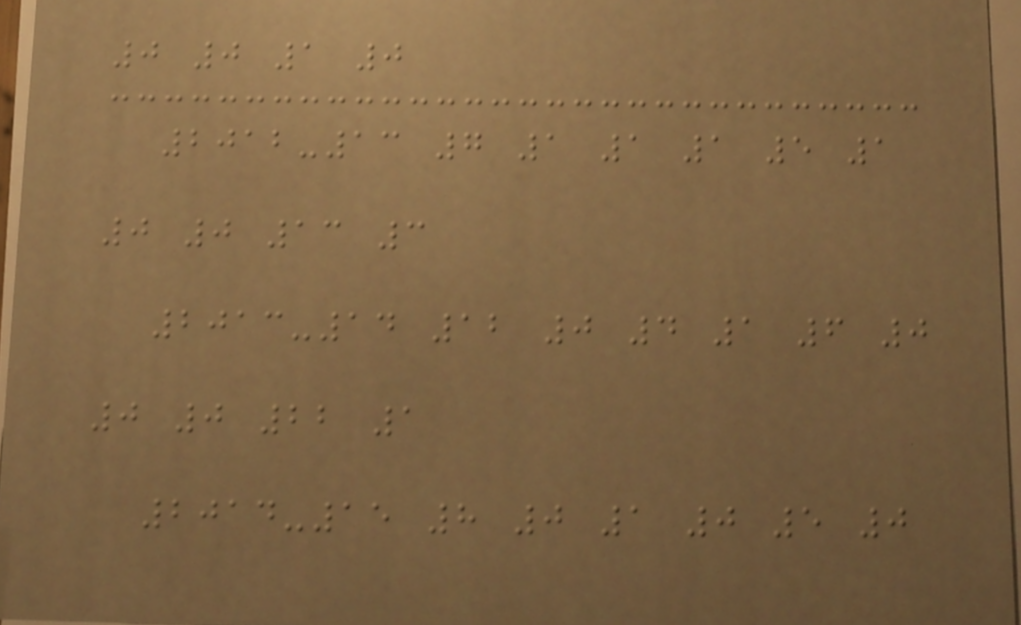0 0 1 0
2012-13 7 1 1 1 5 1
0 0 13 3
2013-14 12 0 4 1 6 0
0 0 22 1
2014-15 8 0 1 0 5 0
